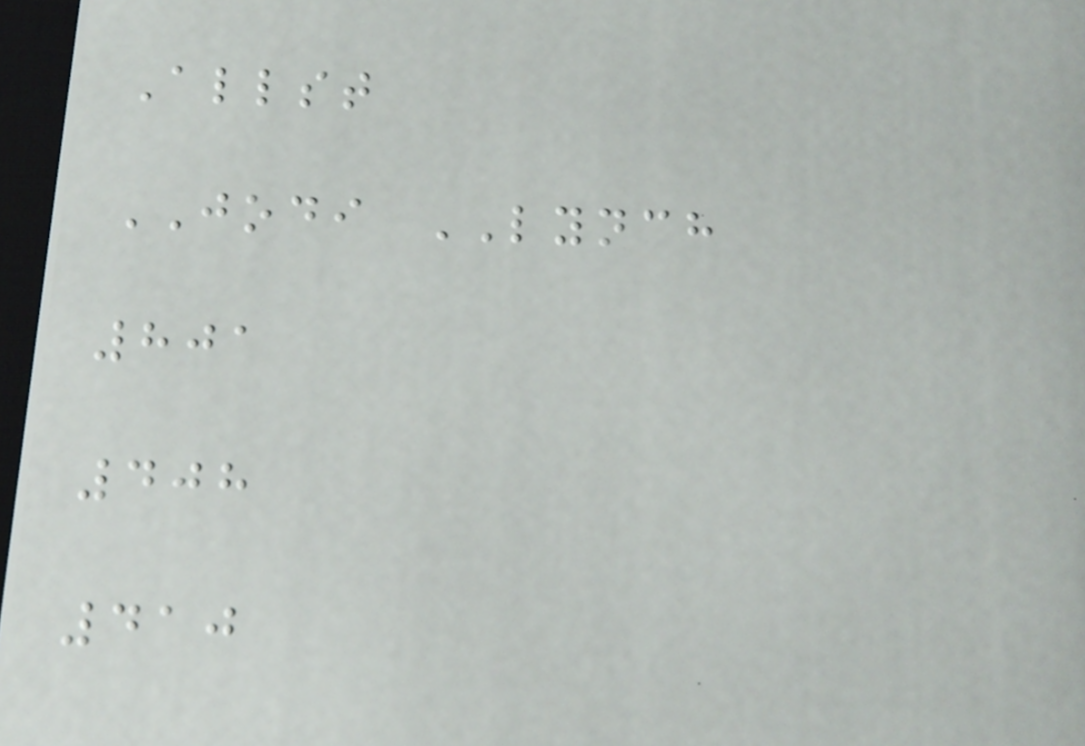Allst
JODI LYNCH
801
408
410
